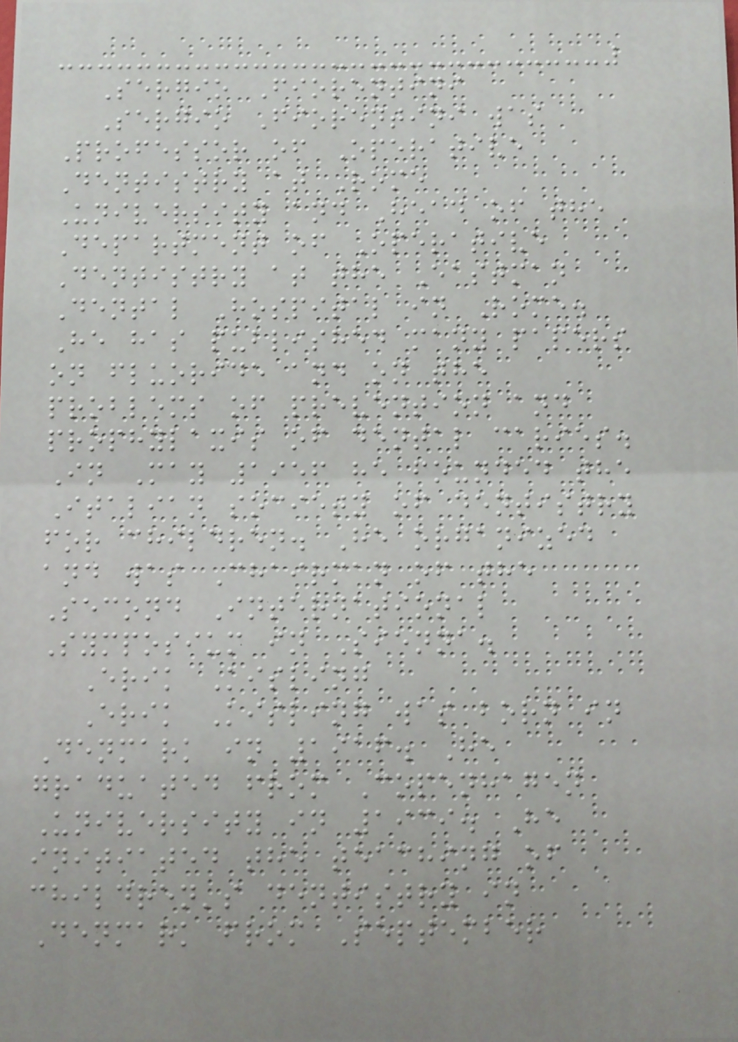Sergio Fiorentini
Sergio Fiorentini was
Professor of Operative
Dentistry at Rome
University and Head of the
Department of Operative
Dentistry at the Eastman
Dental Hospital in Rome.
He has published many papers
on fluoride and on the
problems of prevention and
prophylaxis of dental caries.
In May 1956 he founded the
Italian society of dentistry
for children. He organized
and was Chairman of the
Second International
Symposium in Sienna.
Erik Kisling
Erik Kisling was born in
Denmark in 1916. He
graduated from Copenhagen
University in 1939. He
initiated the teaching of
children's dentistry in
Denmark from September
